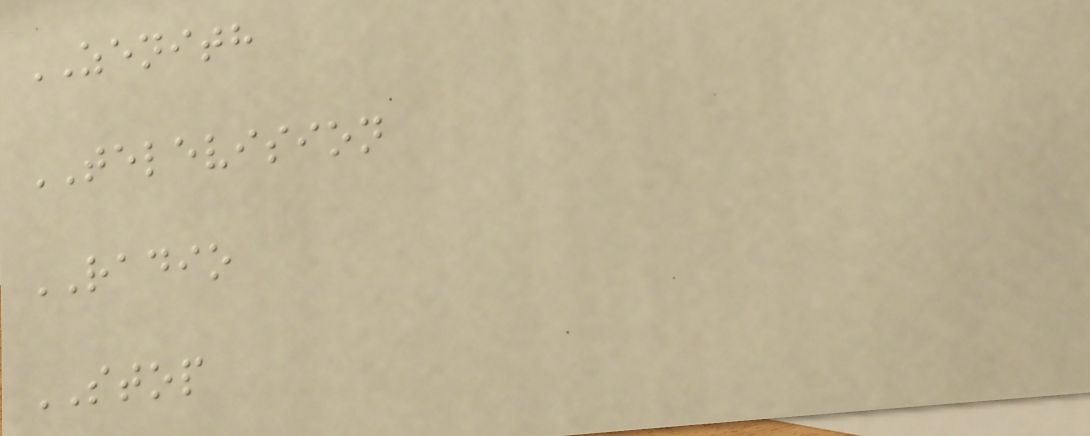ZENITH
TELEVISION
RADIO
STOP
